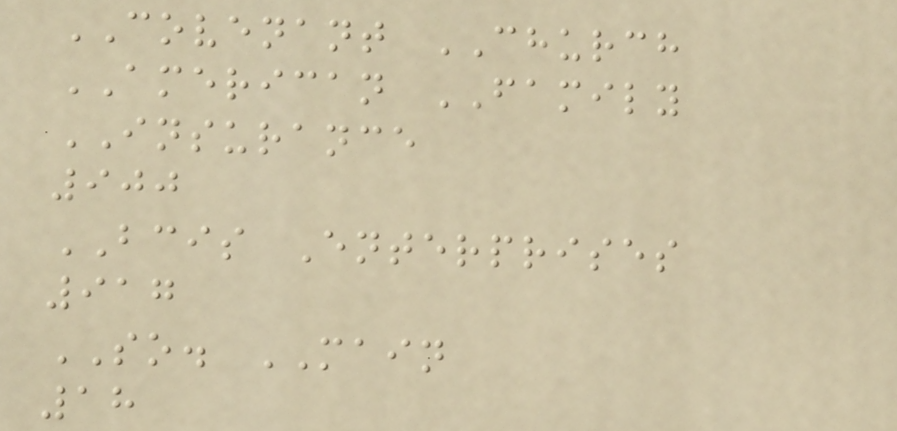COVENANT CHURCH
AMERICAN FAMILY
INSURANCE
900
BCIS Enterprises
917
SO. MAIN
18
